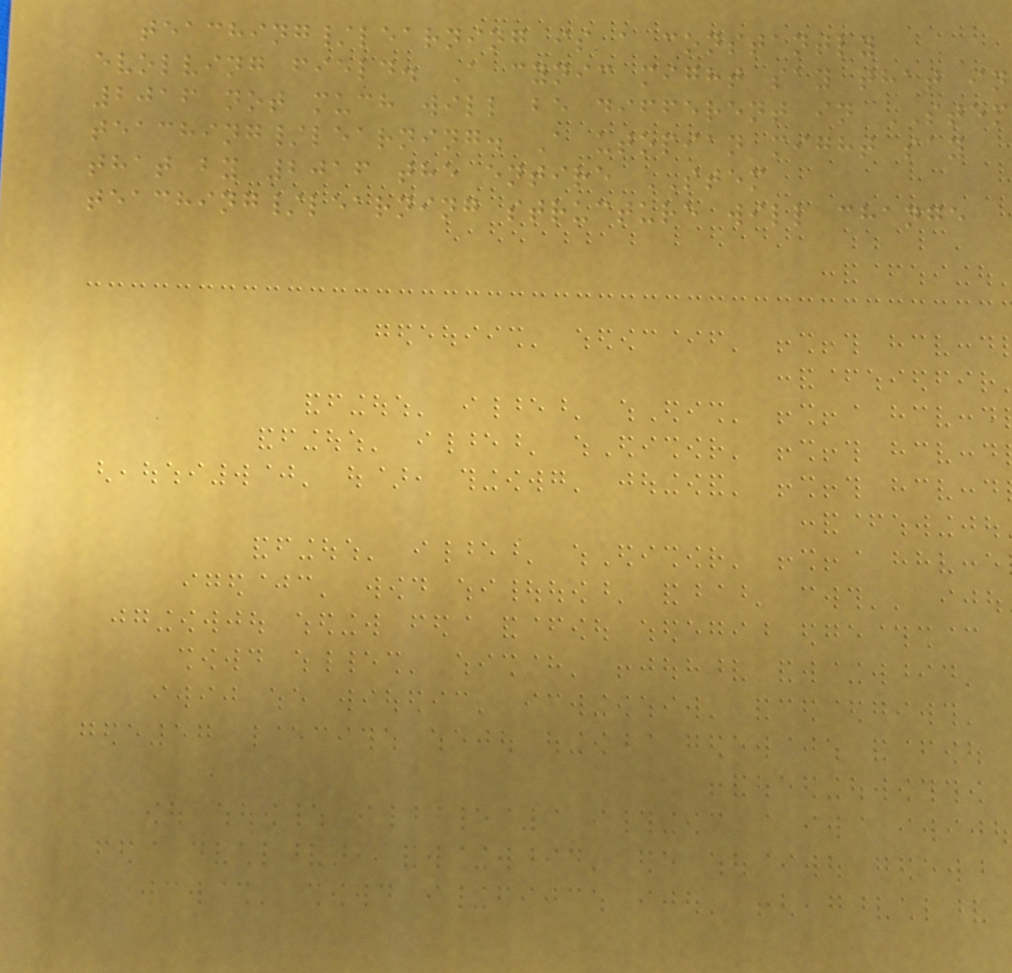teaching/learning is a constantly
evolving field. A cynic might say that in
2016 not much will be different in STEM
teaching/learning. A utopian might say
that by 2016 the entire STEM
teaching/learning structure will change
